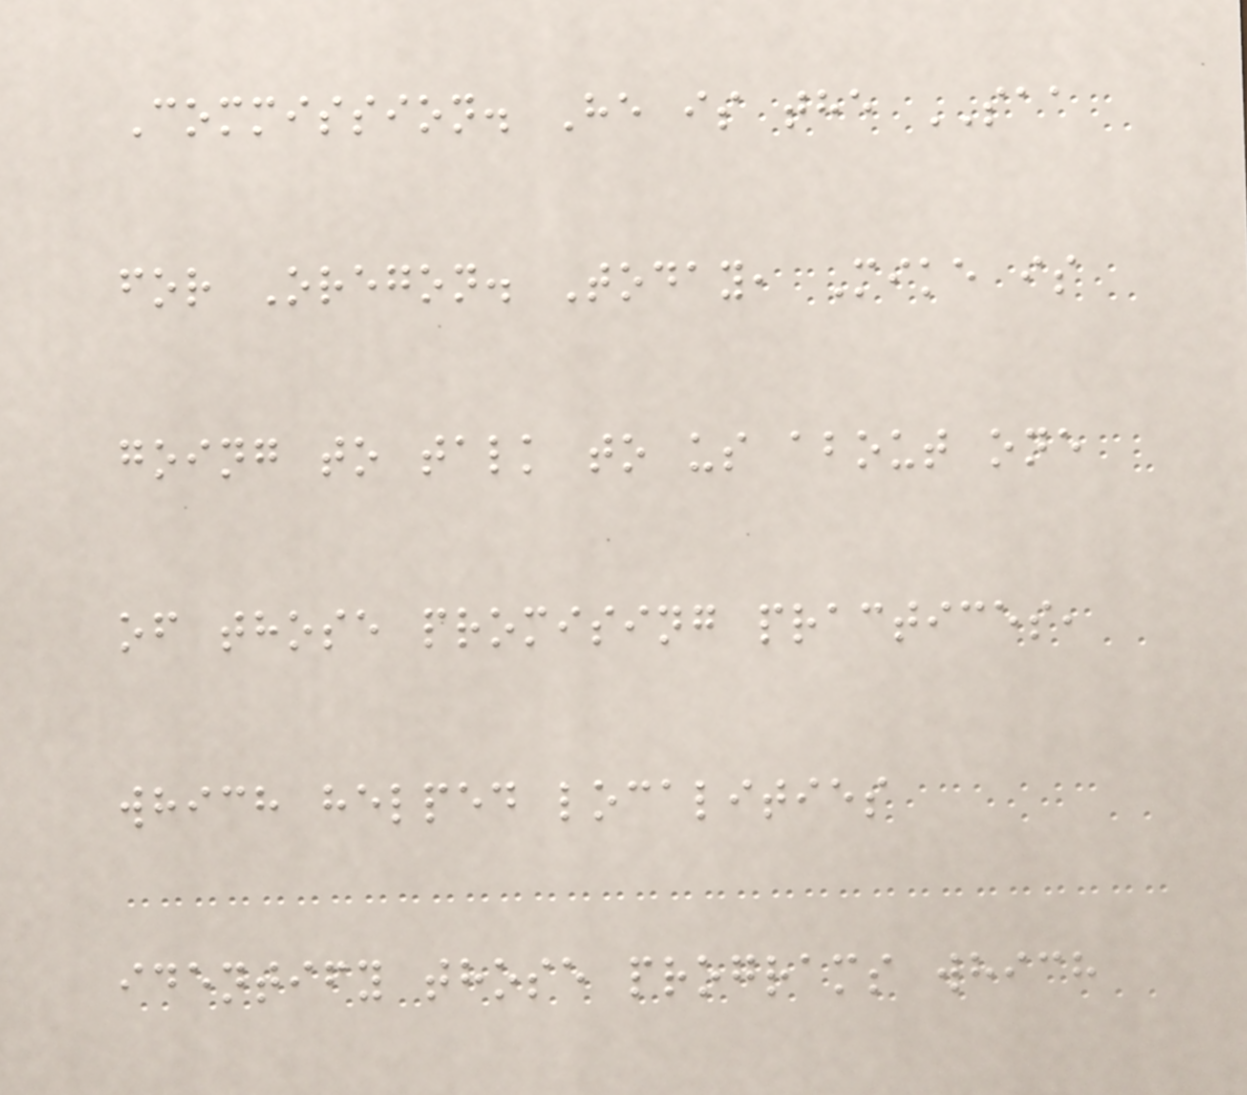Commission. He is the SAA
for Oregon. Today, Mike is
going to talk to us about one
of those promising practices,
which helped localities
identify those programs which
